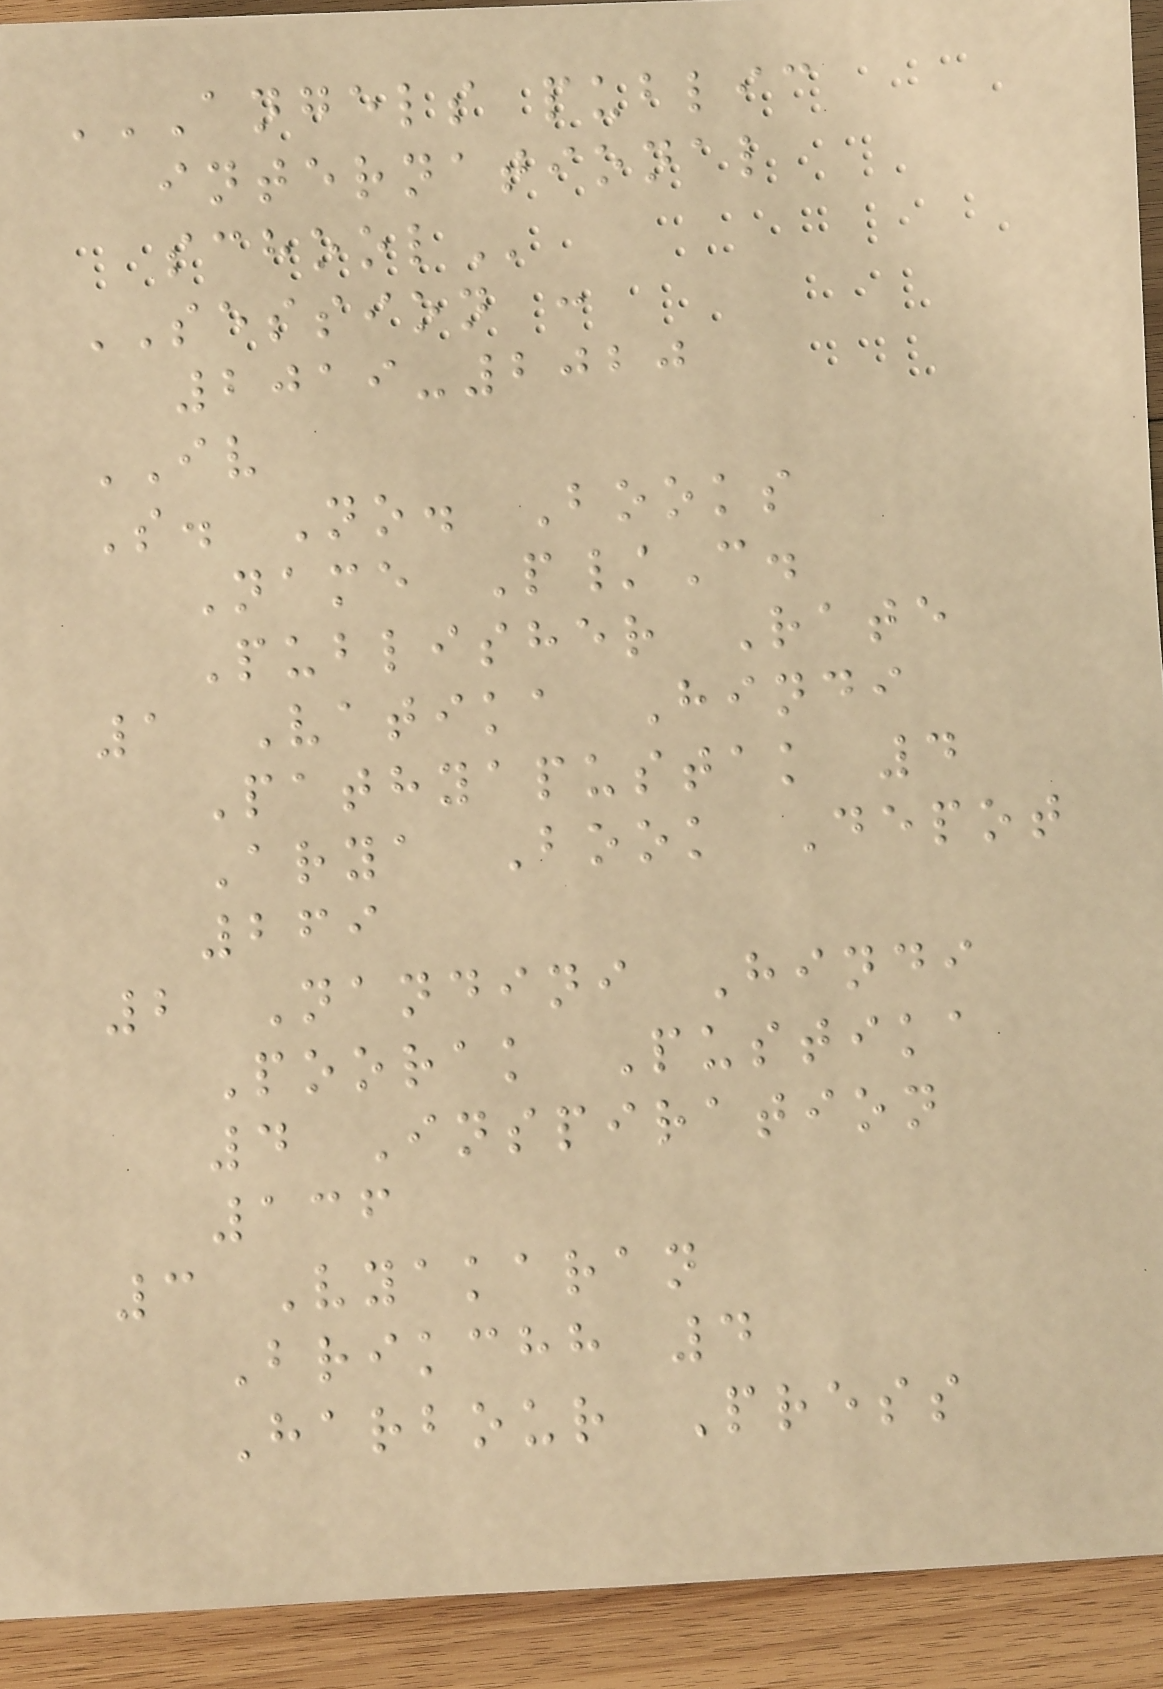ANGELS PUBLIC
INTERNATIONAL
SCHOOL
SESSION :
2019-2020
IV
S. No. Books
Name P/C.
Publisher Rate
1 Vatika Hindi
Pathyapustak 4
Arya Book Depot
269
2 Nandini Hindi
Poorak Pustika
4 Inspiration
136
3 Vyakaran
Brikchh 4
Harbour Press
